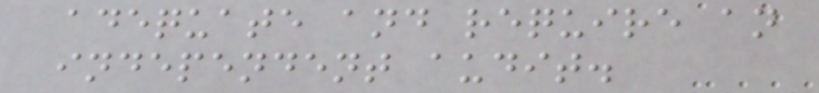adequate and require an
independent audit.
